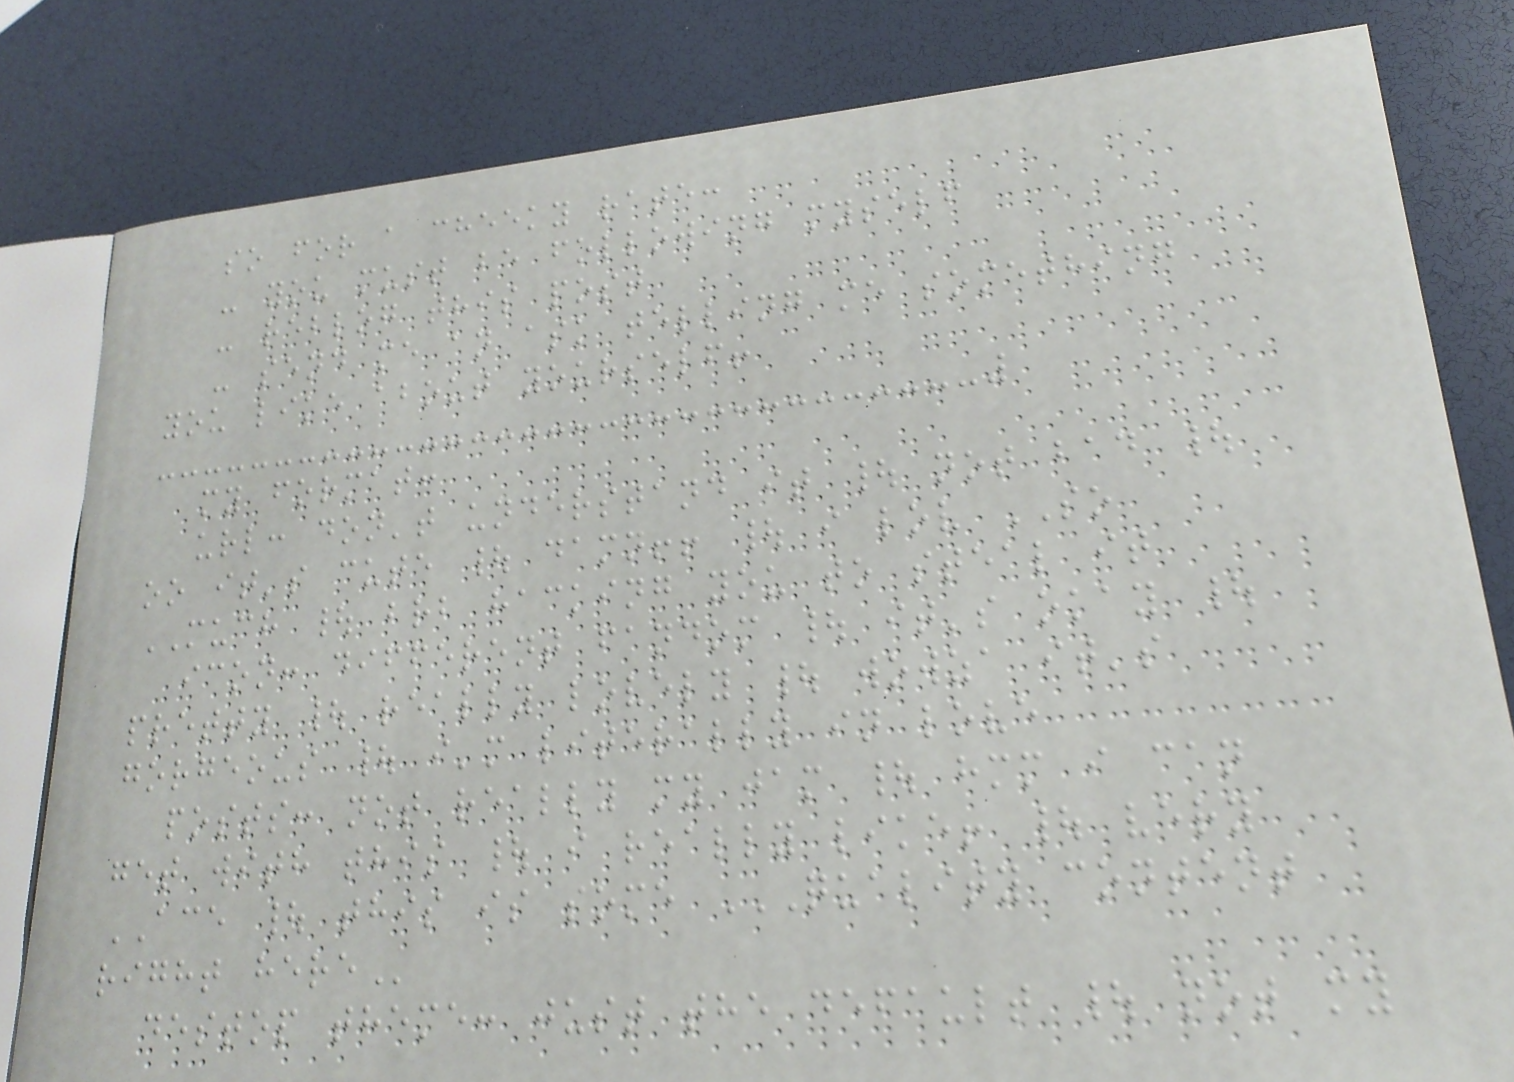so for a cheeky rate:
- you must be following myself
- reblog this post
- send me an ask telling me something
you like about yourself!
my format:
url: don't understand it | not bad |
oo it's cute | damn!! | i lov SO
MUCH | brb hacking you to steal it
icon: different fandom | it's okay |
pretty | really lovely | wowza it's
gorgeous | i'm literally in love
posts: not really my jam | hmm i can
get with this | i really like! | very
ACE | this is some QUALITY CONTENT
RIGHT HERE
destop theme: just the default | not my
